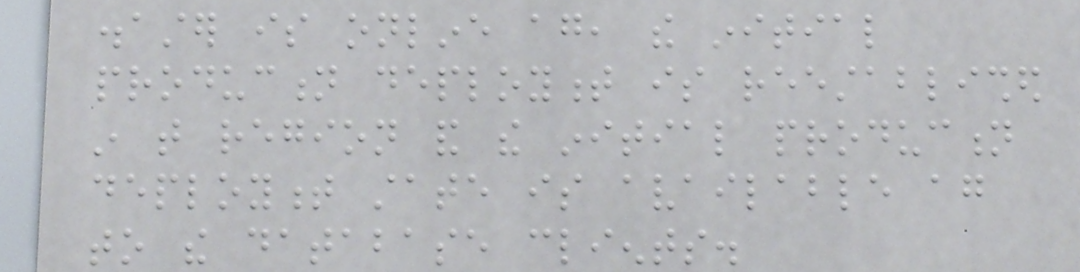disaster is online again, the initial
production deployment is reestablished
in that region and the initial production
deployment state is available again
to the database clients.
